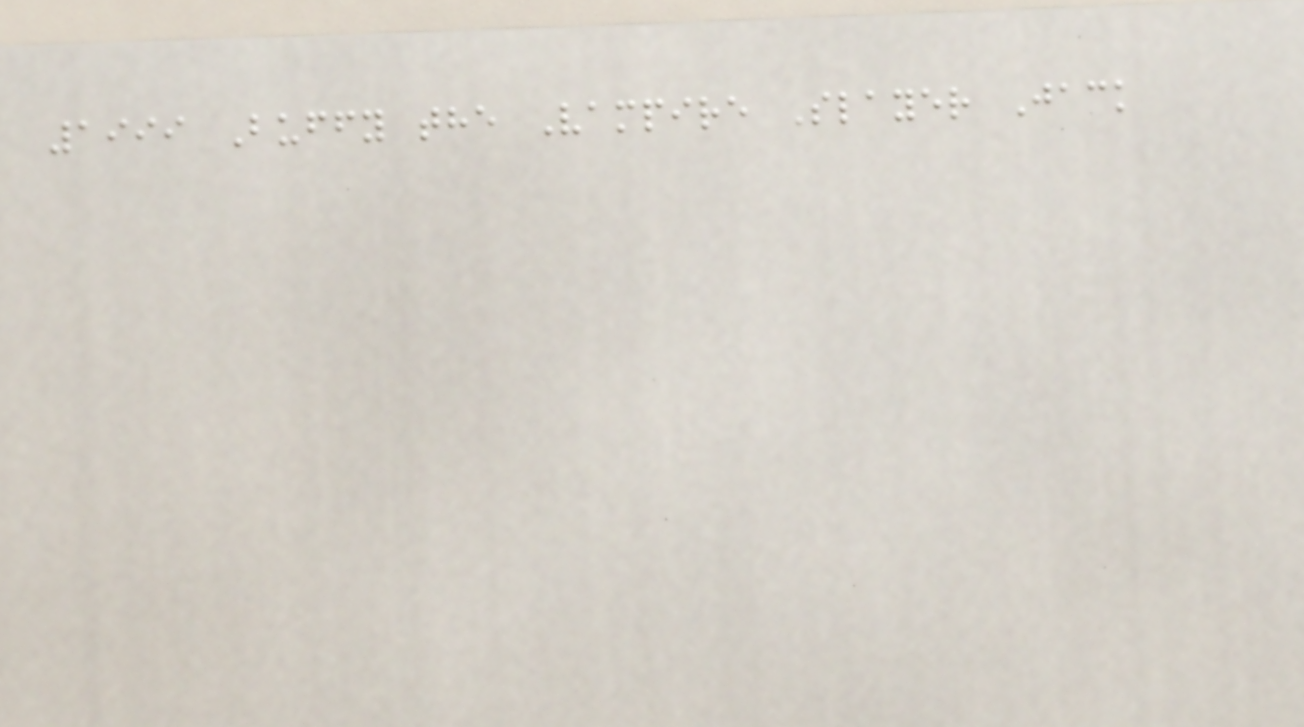1999 Buffy the Vampire Slayer Jack
